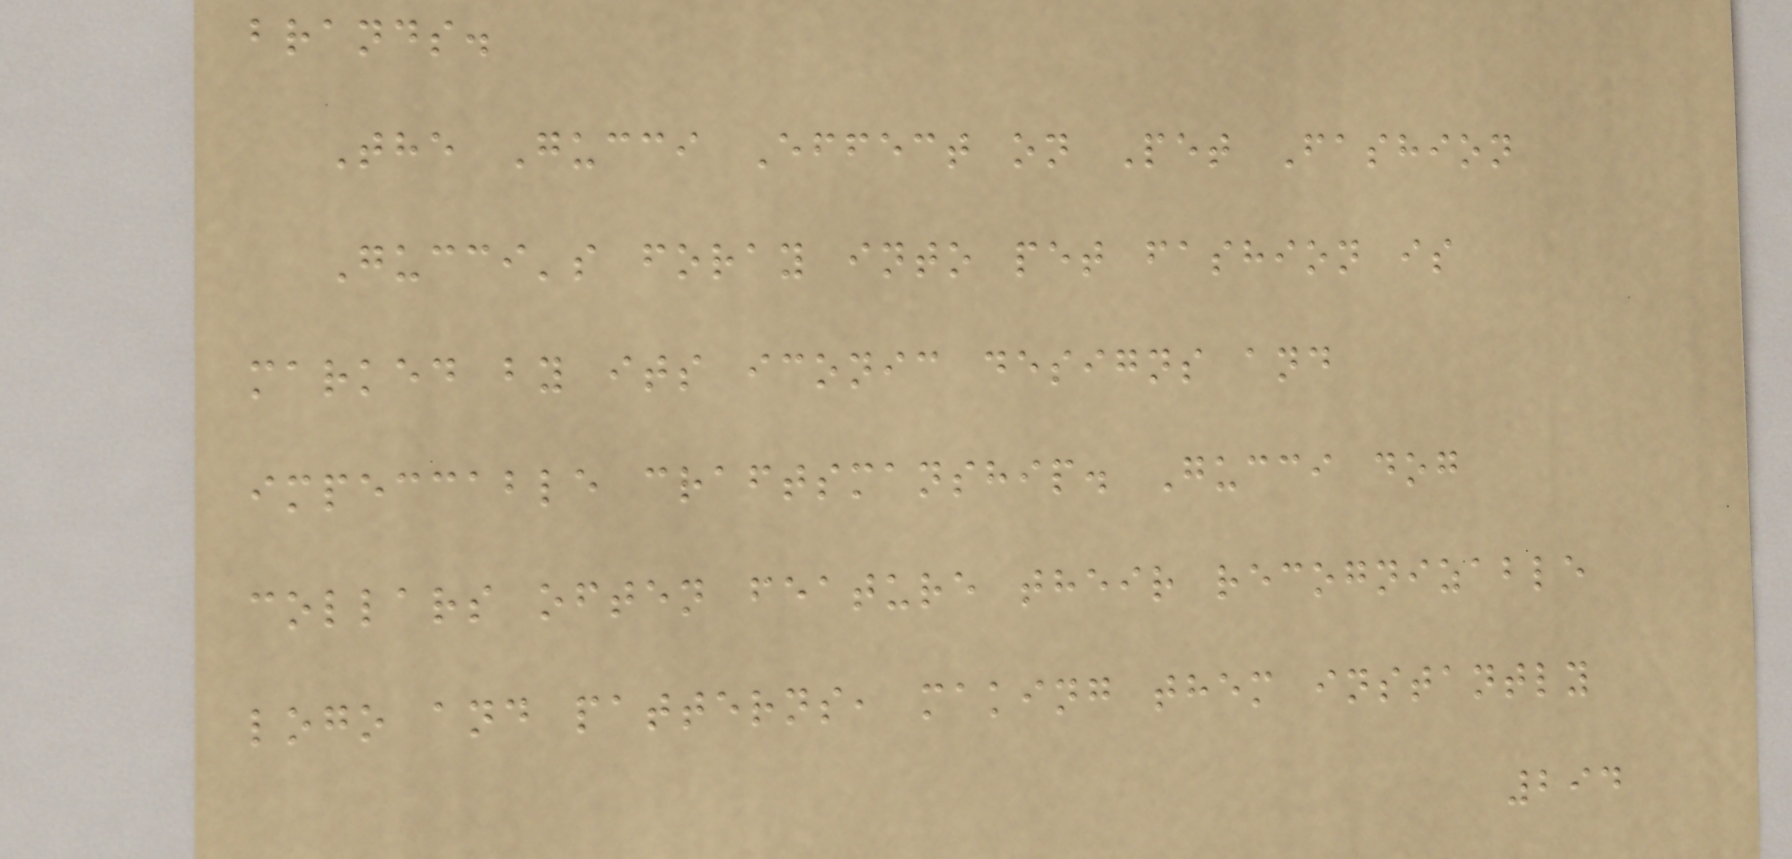brands.
The Gucci Effect on Pet Fashion
Gucci's foray into pet fashion is
marked by its iconic designs and
impeccable craftsmanship. Gucci dog
collars often feature their recognizable
logo and patterns, making them instantly
294
